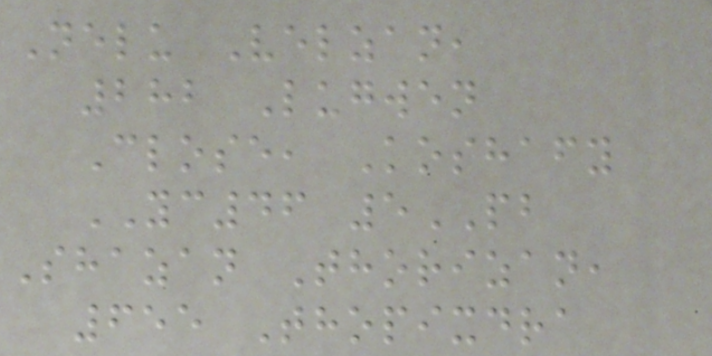Nelu Velzan,
282 Lugwen
Close, Koshafy
YC46 5PB
Shazan Thorizan,
655 Thopixdra
